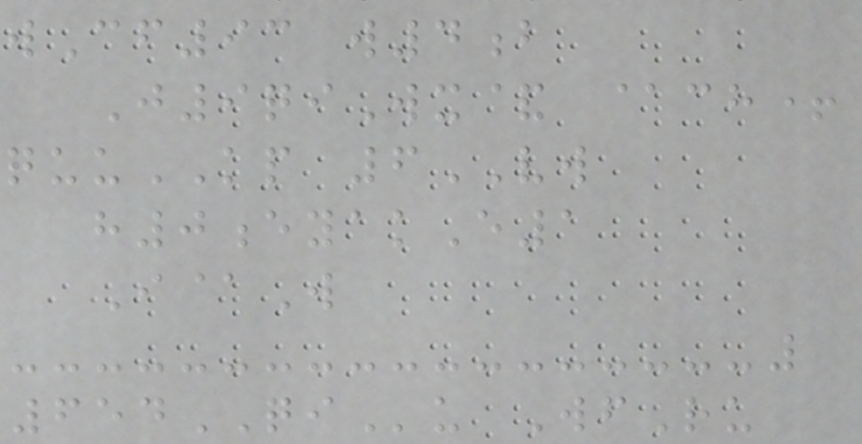wCf93 w4b
J9qiWx& @ch+
quuKP 6VW
h0eyakE1
I@W
654QIu WfRu
